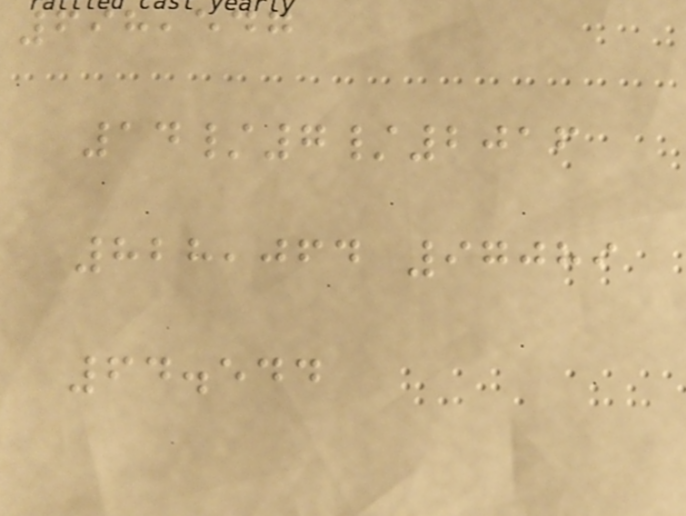698,547
14/7/2016
828,064 97089
64.544
